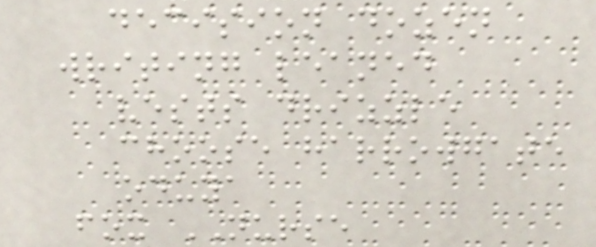decision dozen
writing leaned
vests drizzle
choose harrowgate
oduya
fox NURSE
